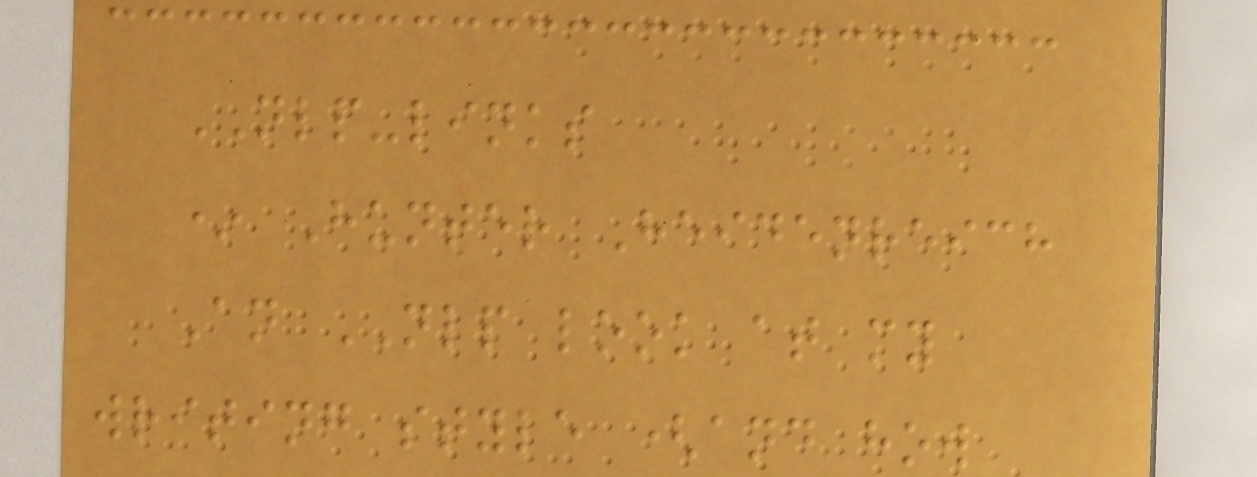NLP-links
* Hunter Heidenreich
An NLP look at my
writing style (and how
